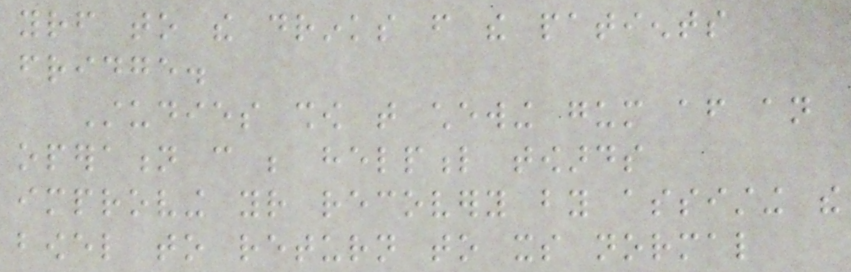yourself to the drinks from the patients
fridge.
Studies show that chewing gum after an
operation can be helpful towards
improving your recovery by assisting the
bowel to return to its normal
